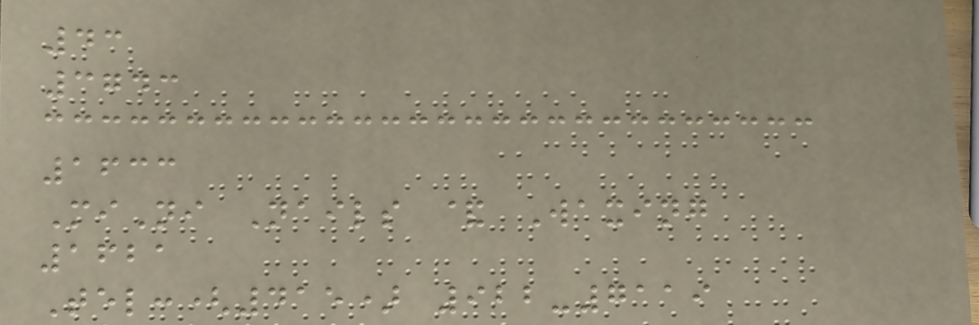43
3743
1633
MiNi Nails & Waxing
1621
Tel:(415) 922-7119
